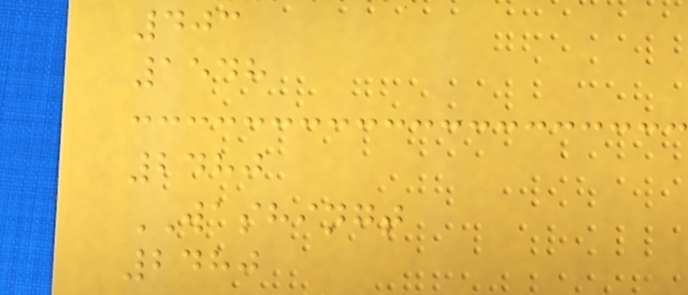403
1548
2480
WASHINGT
2480
